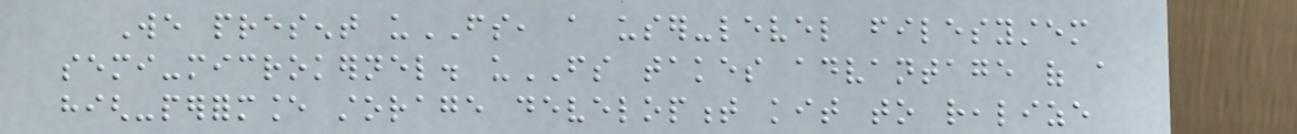We present uFS, a user-level filesystem
semi-microkernel. uFS takes advantage of a
high-performance storage development kit to realize
